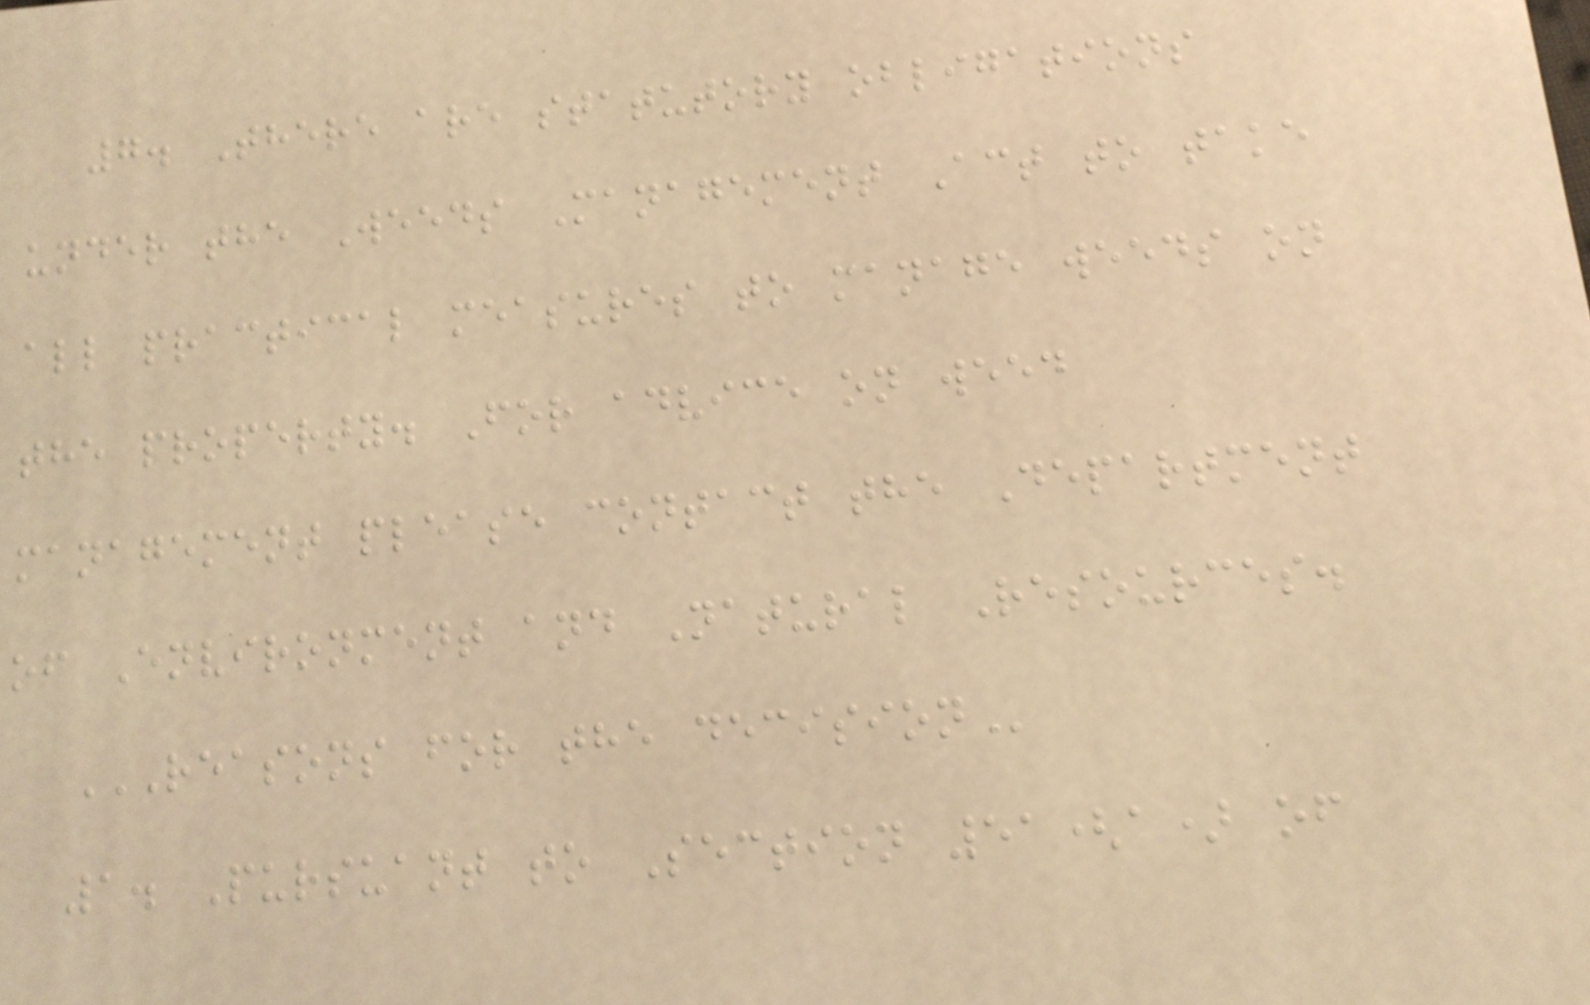7. There are statutory obligations
under the Weeds Management Act to take
all practical measures to manage weeds on
the property. For advice on weed
management please contact the Department
of Environment and Natural Resources.
REASONS FOR THE DECISION
1. Pursuant to Section 51(a) of
